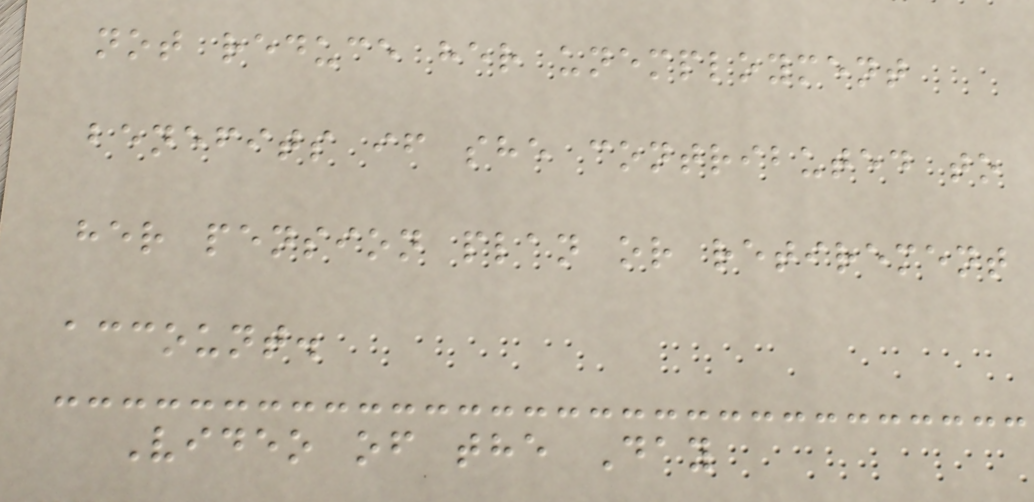not reduce her unemployment
benefits if she contributed to
her pension plan or retirement
account.
Video of the Day
